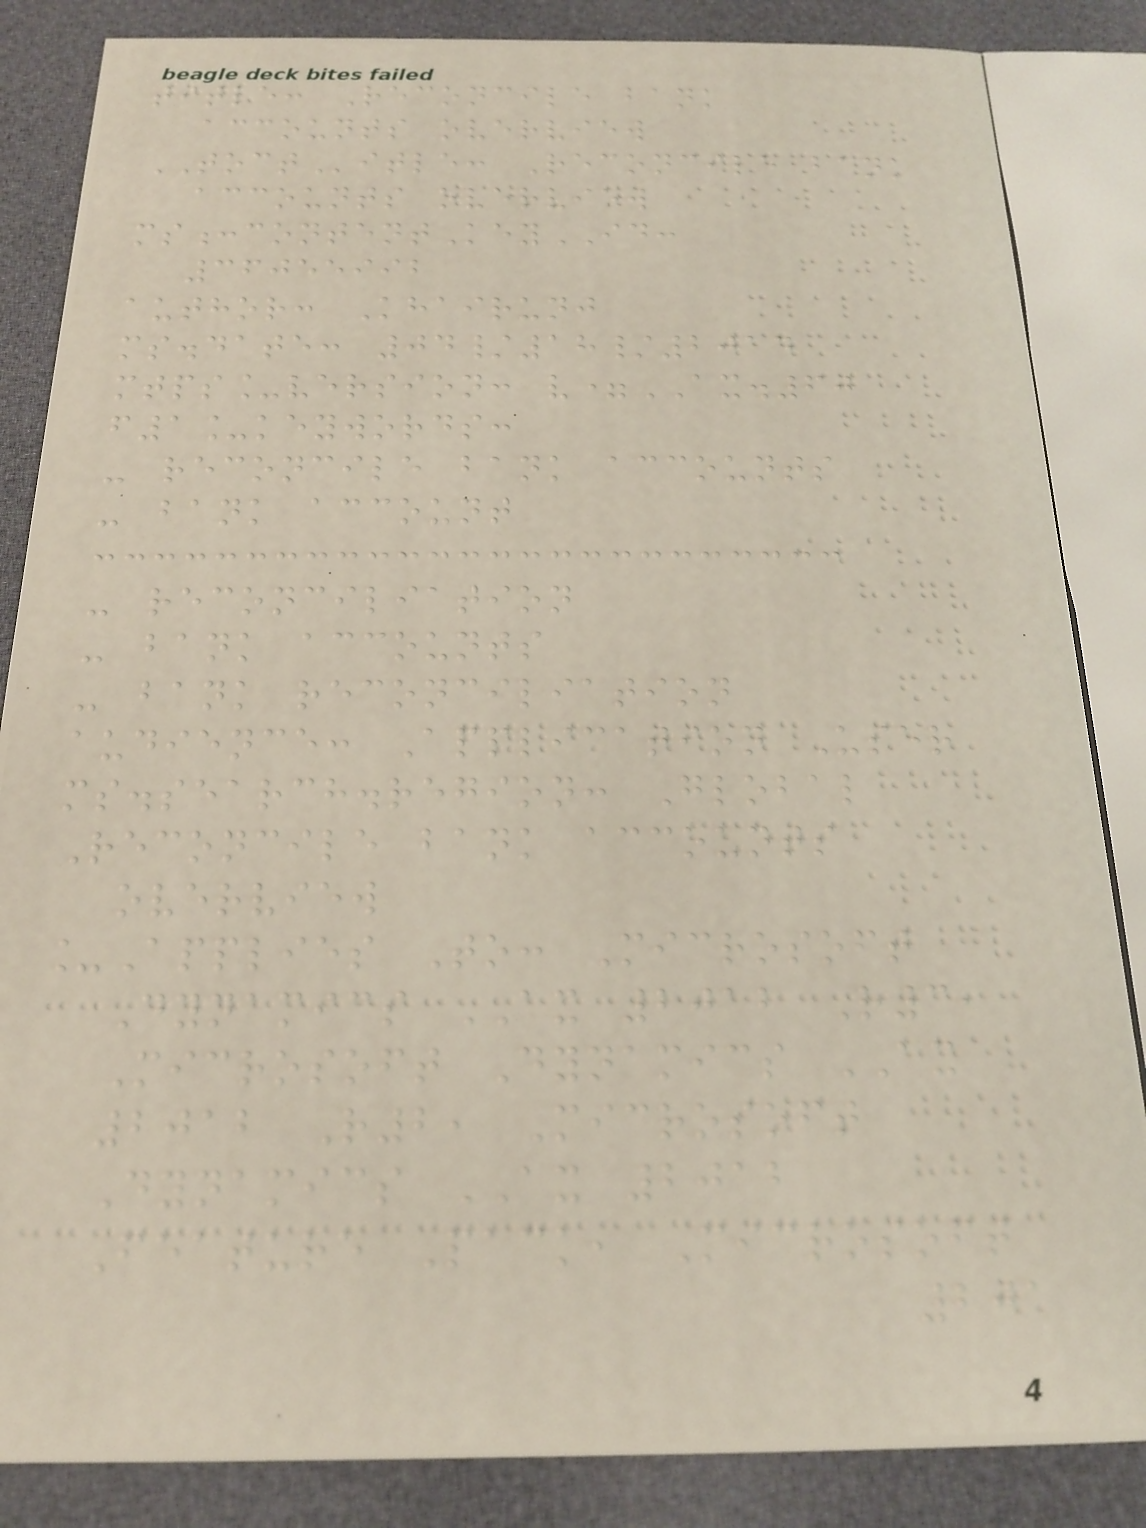title: Reconcile bank
accounts overview
TOCTitle: Reconcile bank
accounts overview
ms:contentKeyID:
36055992
author: Khairunj
ms.date: 04/18/2014
mtps_version: v=AX.60
f1_keywords:
- reconcile bank accounts
- bank account
- reconciliation
- bank accounts
- bank reconciliation
audience: Application User
ms.search.region: Global
Reconcile bank accounts
overview
_Applies To: Microsoft
Dynamics AX 2012 R3,
Microsoft Dynamics AX
2012 R2, Microsoft
Dynamics AX 2012
Feature Pack, Microsoft
201
